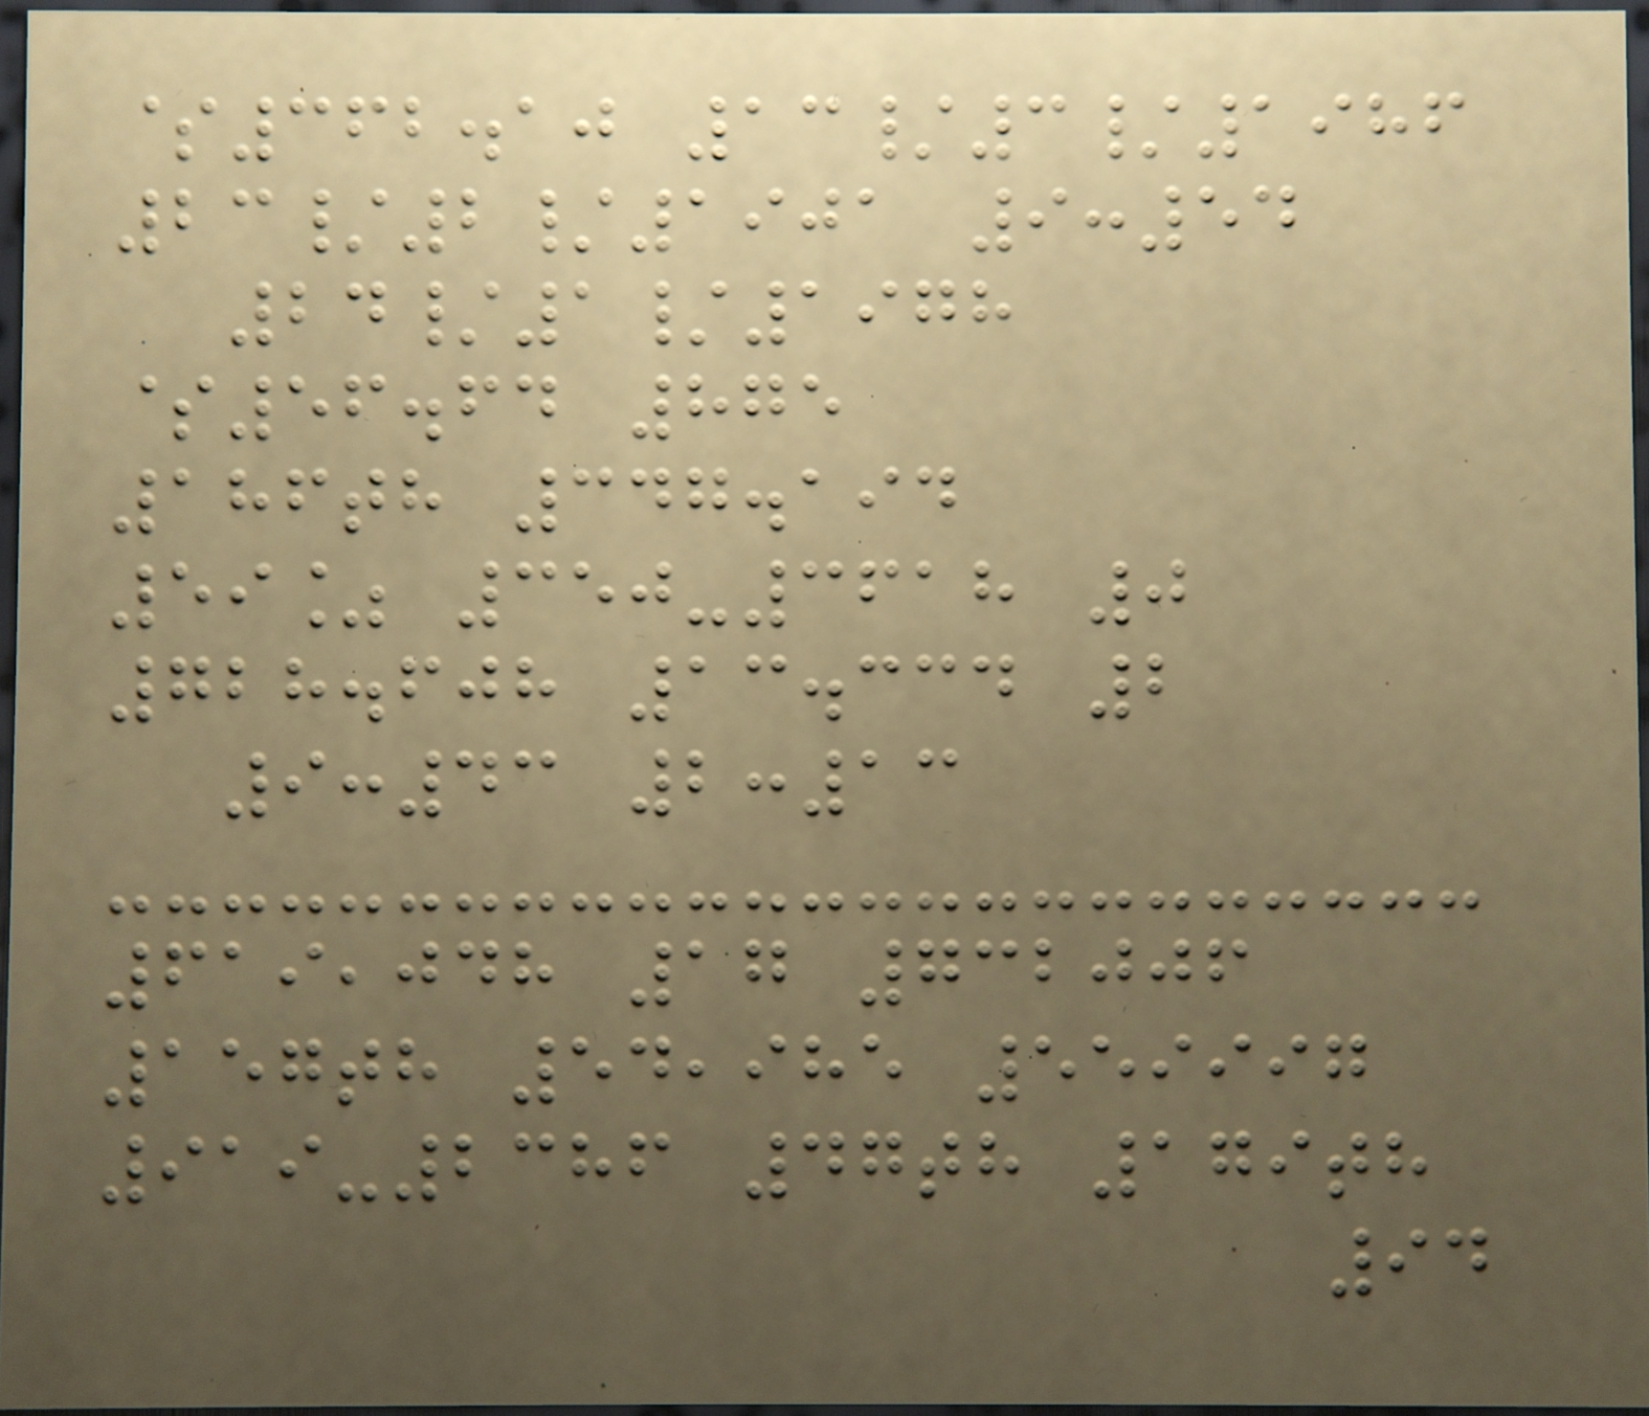$362.10 13/3/1986
23/2/1901 9:54
24/1/1978
$56.64 875
186th 347.194
59% 350-3618 0
728.608 13.334 2
9:43 2:13
619,048 17 732006
157th 54,985 559997
919-2386 47th 179th
94
